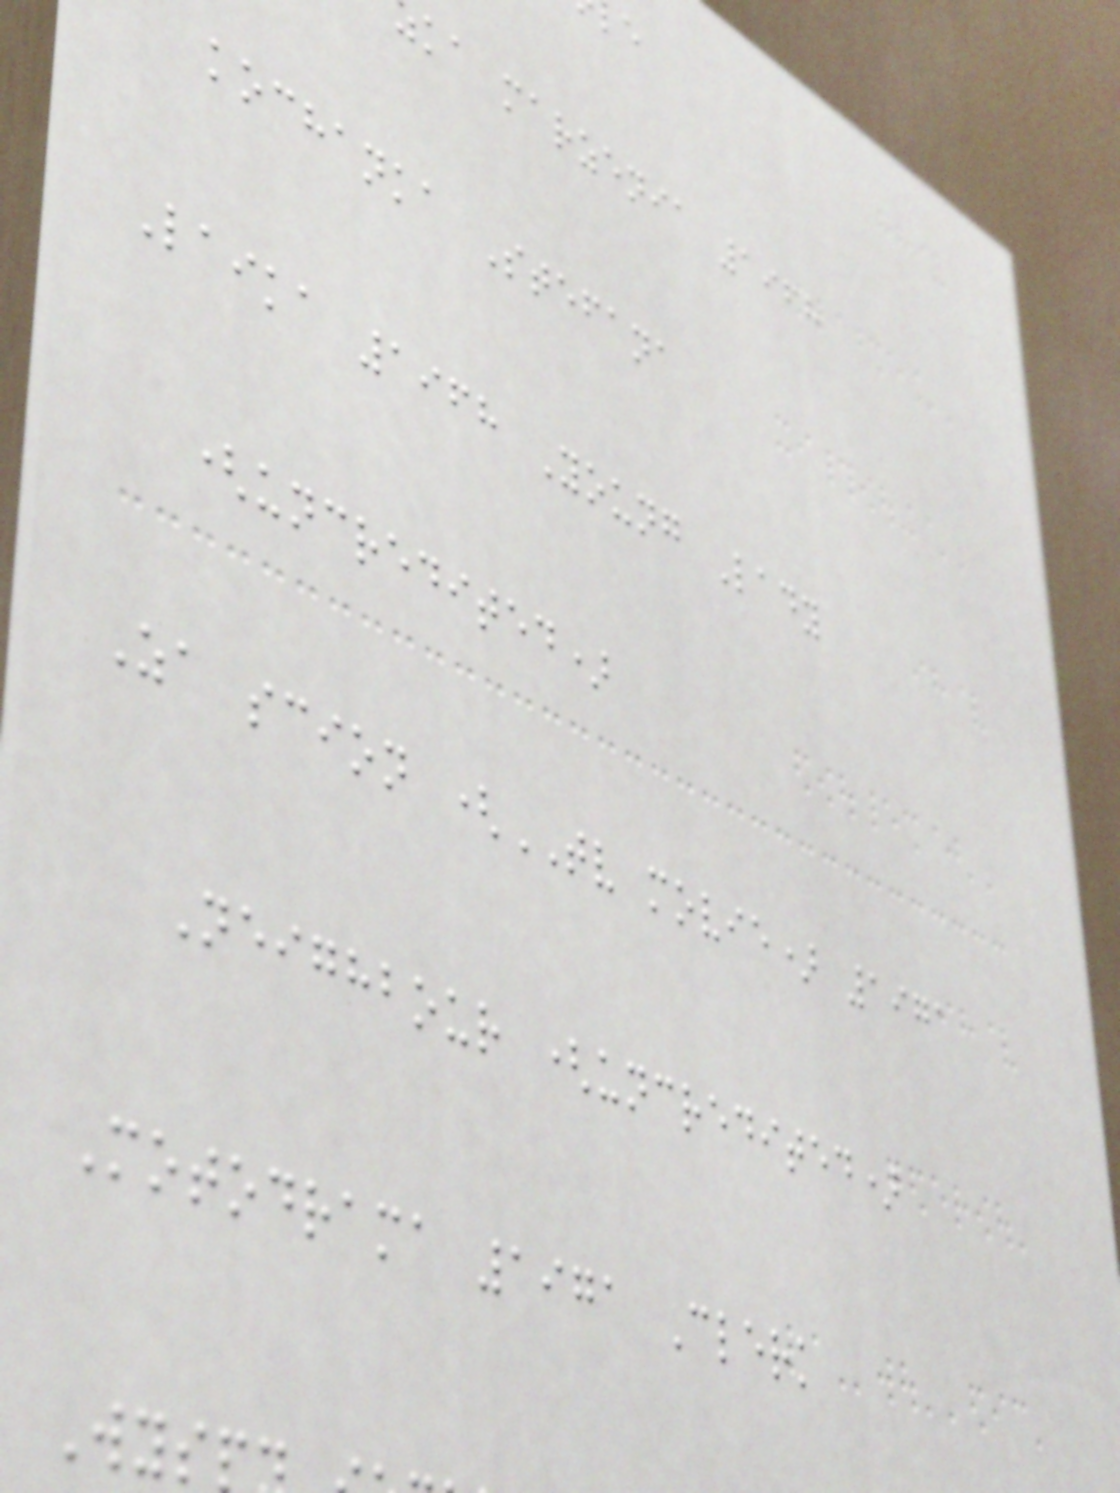ka marzenia 1968
kochanka Stefana
Laika 1968 Young Lady
(uncredited)
Za scion (TV movie) 1971
Neighbour (uncredited)
Motodrama 1971 Clerk
